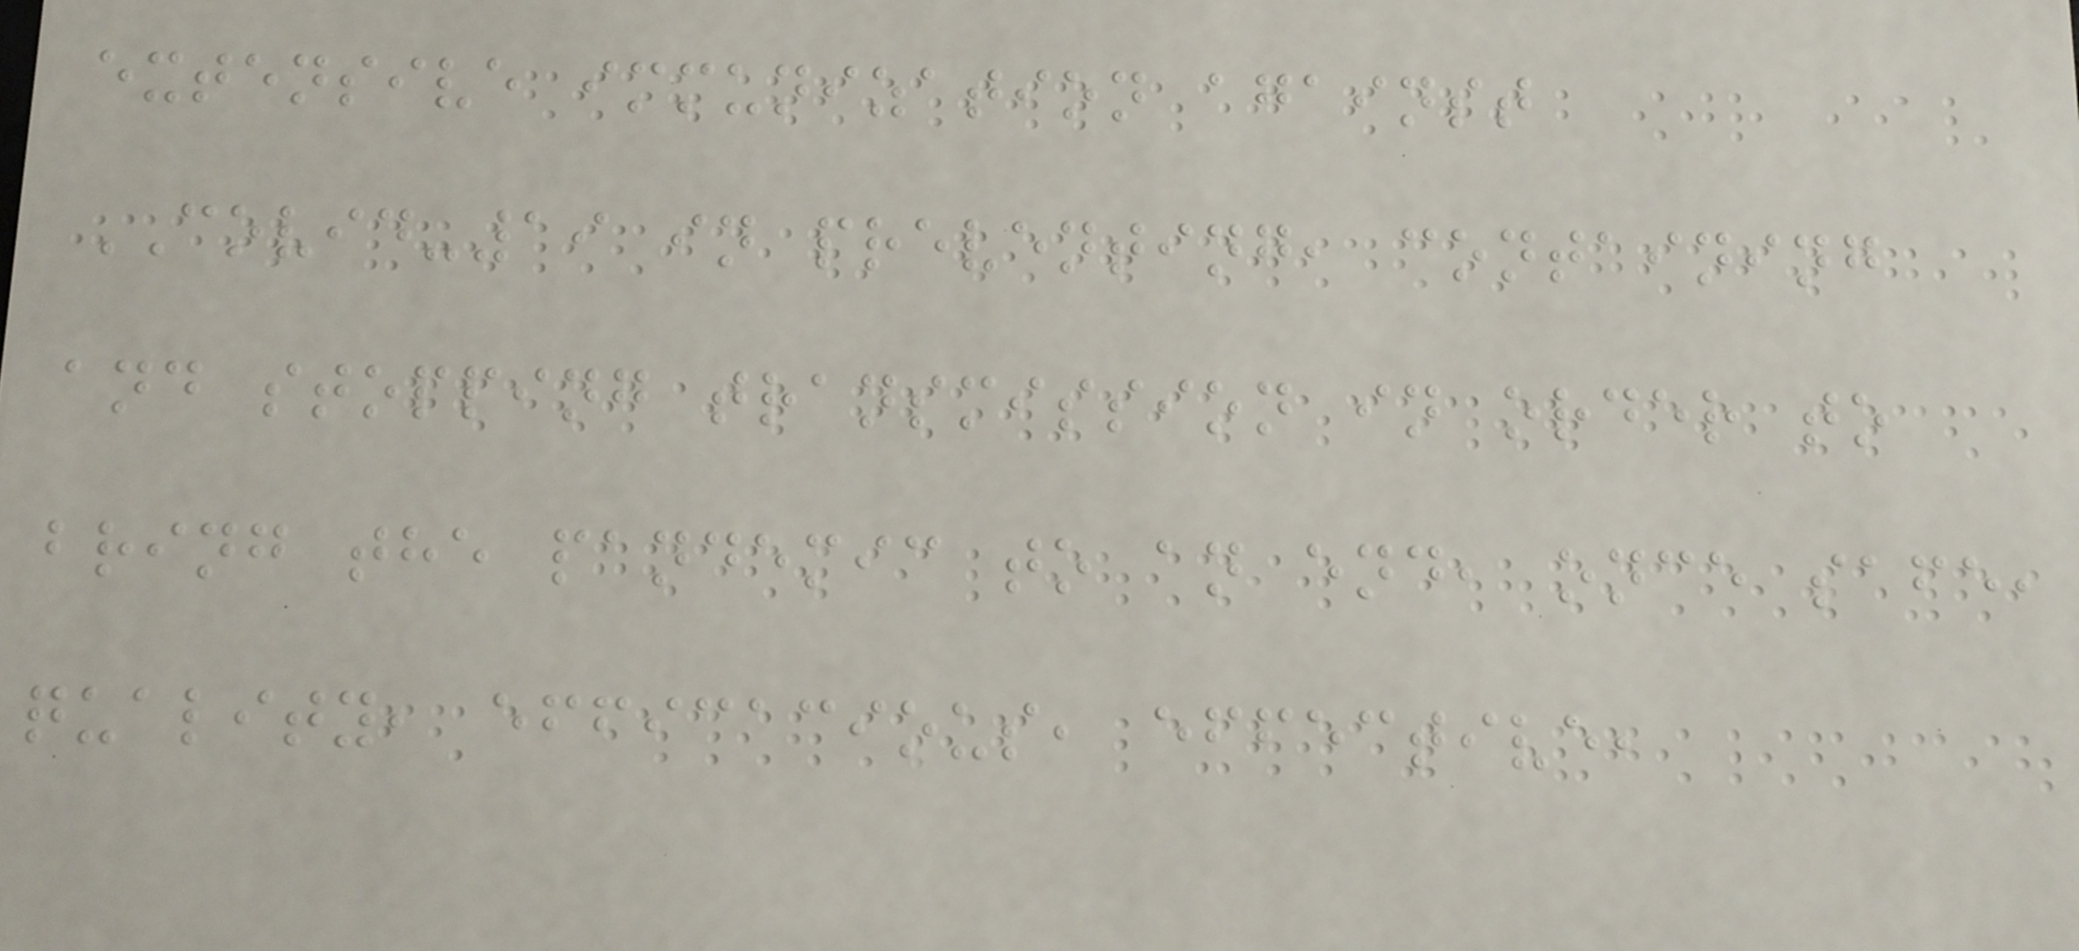extensive immunization against
COVID-19 in preventing, containing
and stopping transmission in order to
bring the pandemic to an end, once safe,
quality, efficacious, effective,
